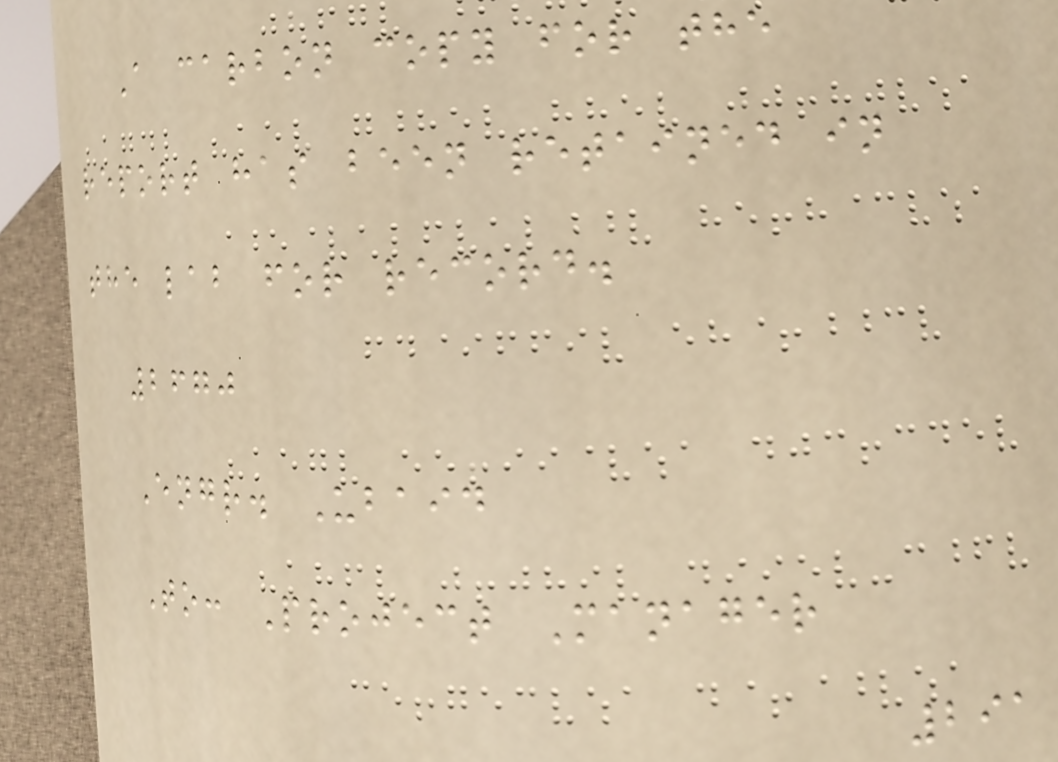A carbon copy for the
report has been retained in
the lab for record.
2670
Engr. Ubaid
To: Project Manager
291
